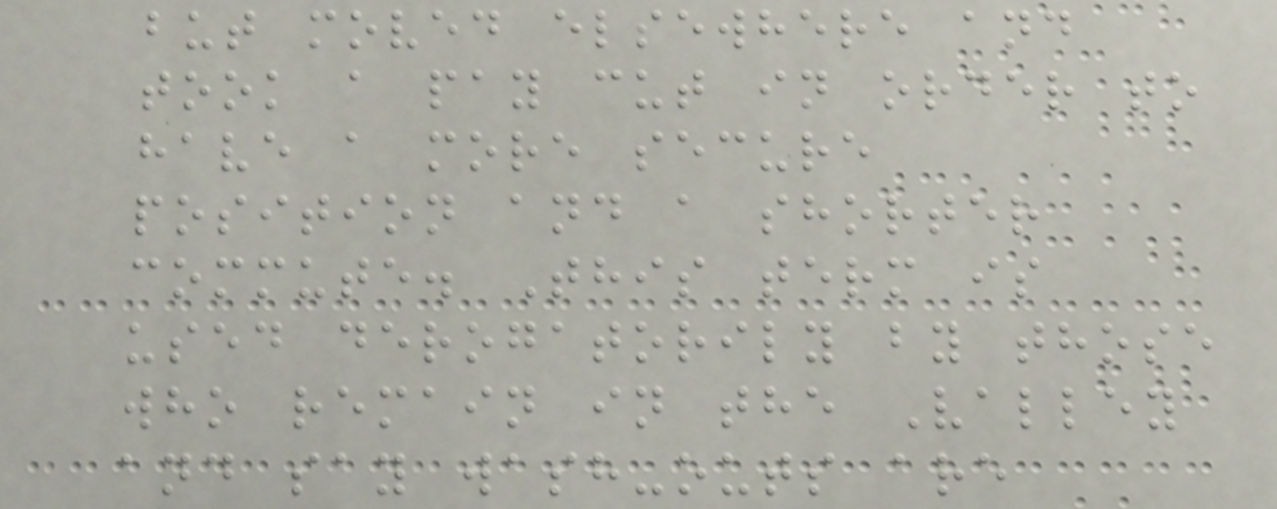but moved elsewhere and
took a pay cut in order to
have a more secure
position and a shorter
commute. This term is
used derogatorily by those
who remain in the Valley
and say wash-outs are
